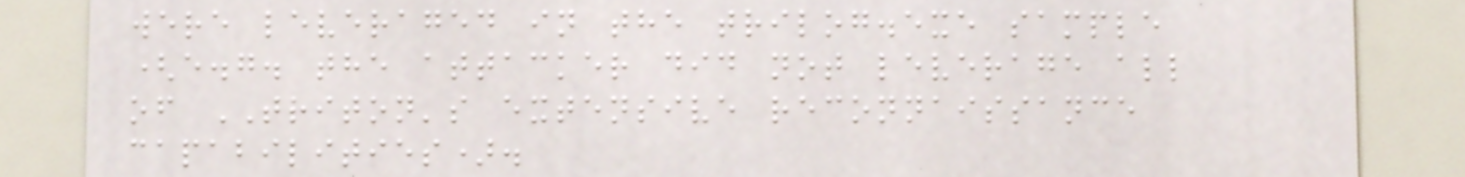were leveraged in the trilog.exe sample
(e.g. the attacker did not leverage all
of TRITON's extensive reconnaissance
capabilities).
